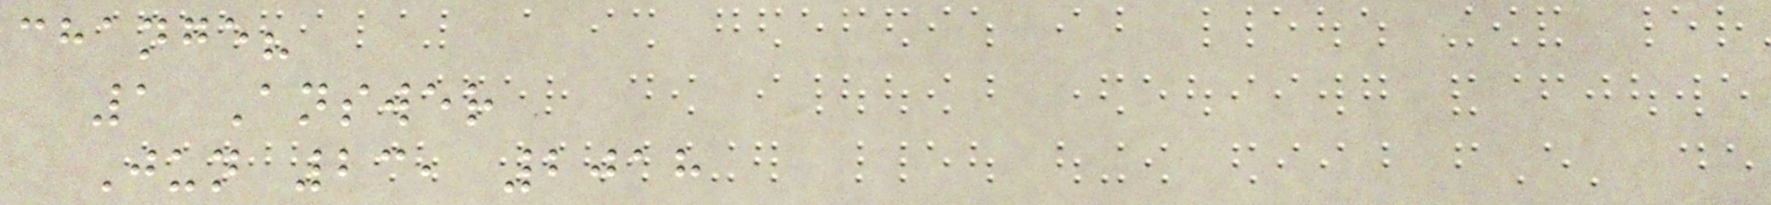change?
1 Answer
Jun 23, 2018
